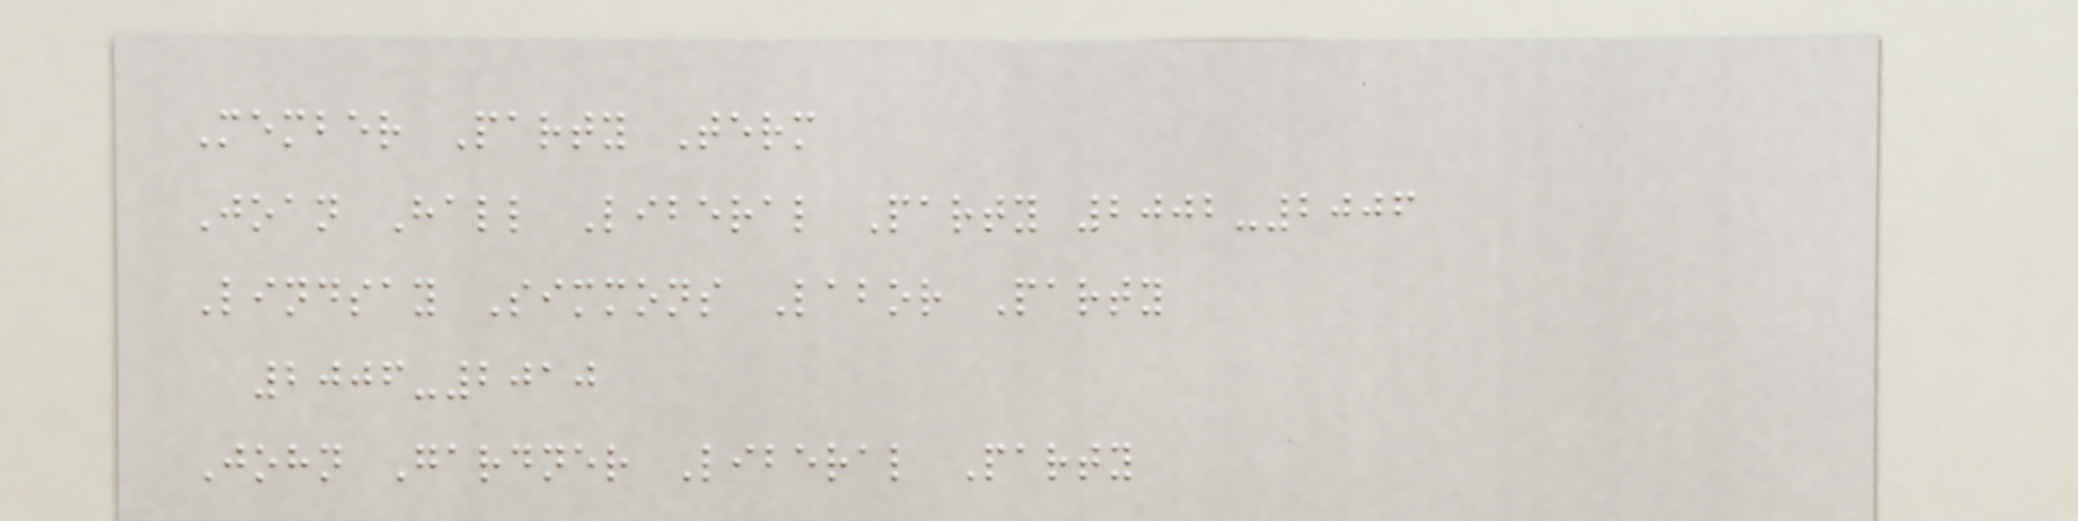Member Party Term
Joan Hall Liberal Party 2002-2006
Lindsay Simmons Labor Party
2006-2010
John Gardner Liberal Party
